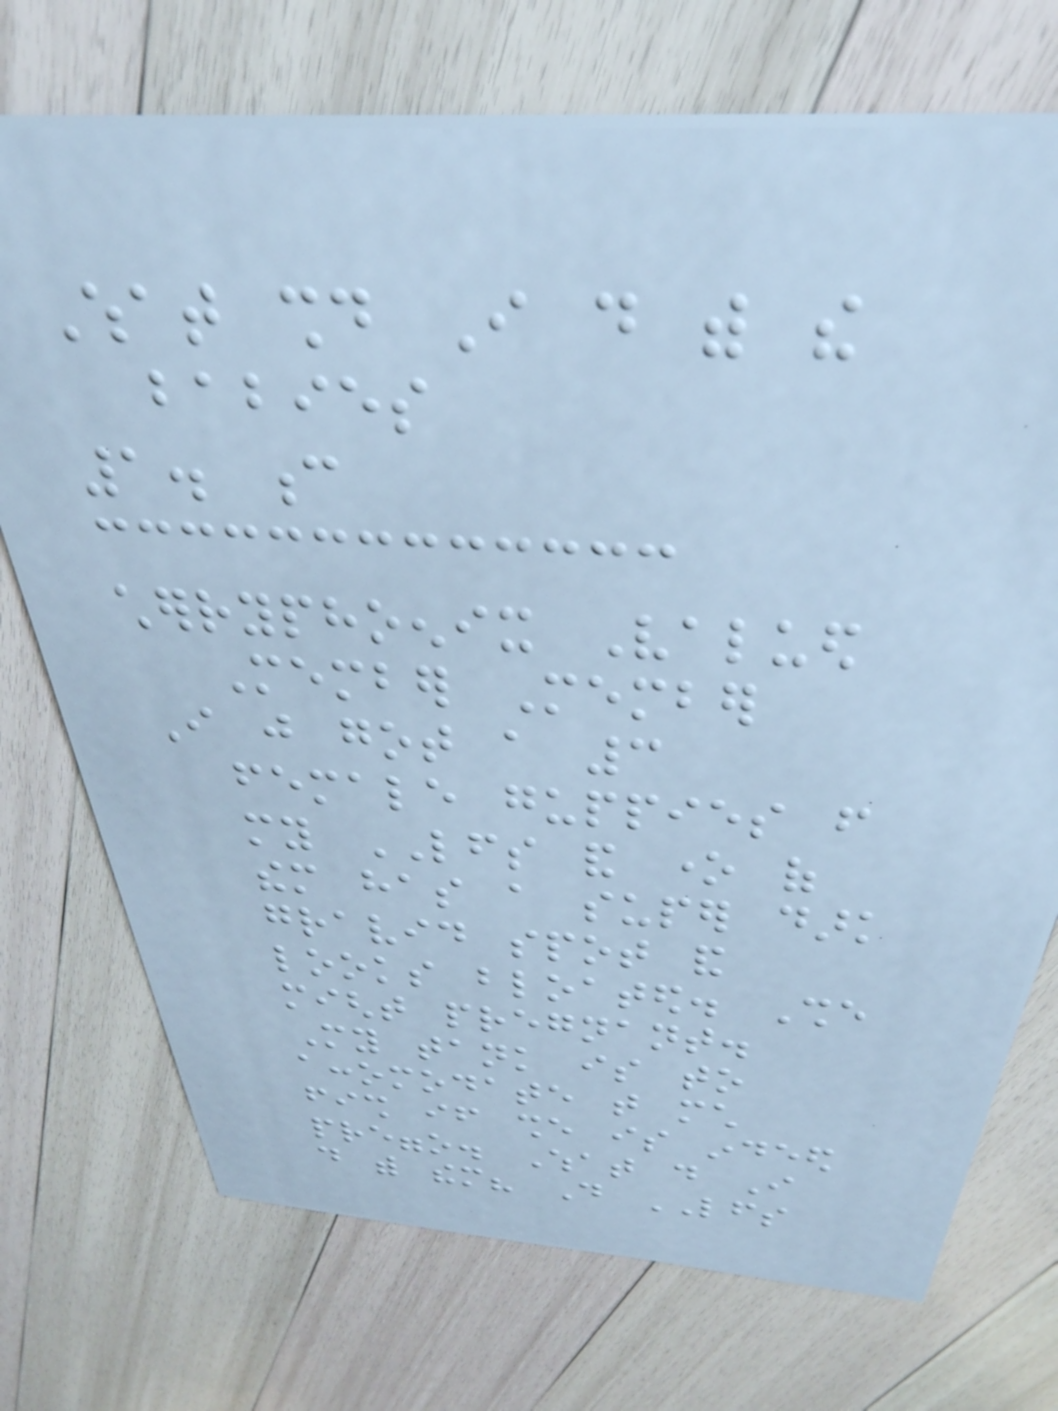What should I do with the
babies
1. c
cherryphoenix Valued
Member Member
I just got a 3
female guppies from
my LFS and one of
them has a super dark
gravid spot and
looks bloated. She
might pregnant.
My tank is to
accomodate that much
fish if she is indeed
preggo. What do I
do with them? Do LFS
